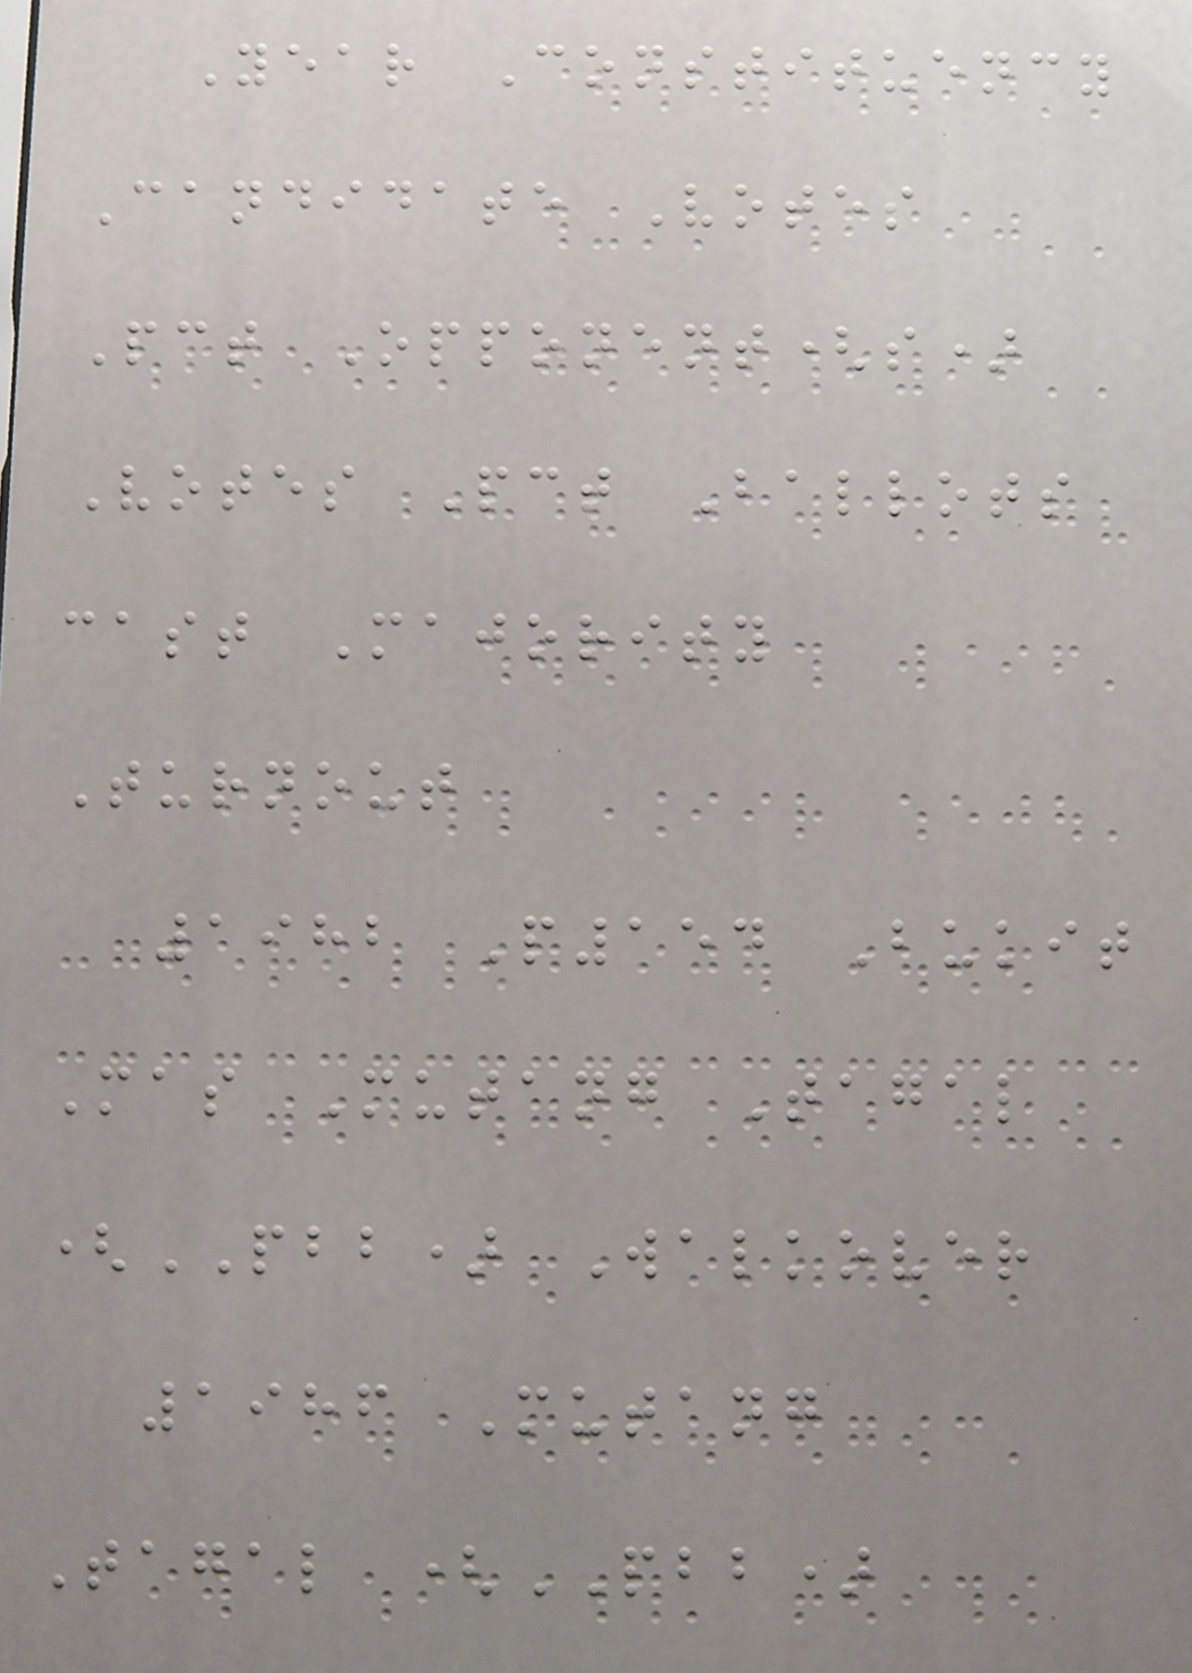Year Constituency
Candidate Votes
Pct Opponent(s)
Votes Pct Ballots
cast Majority
Turnout
1982 P154 Bukit
Mas Mutang Tagal
(PBB) Walkover
1986 Mutang
Tagal (PBB)
